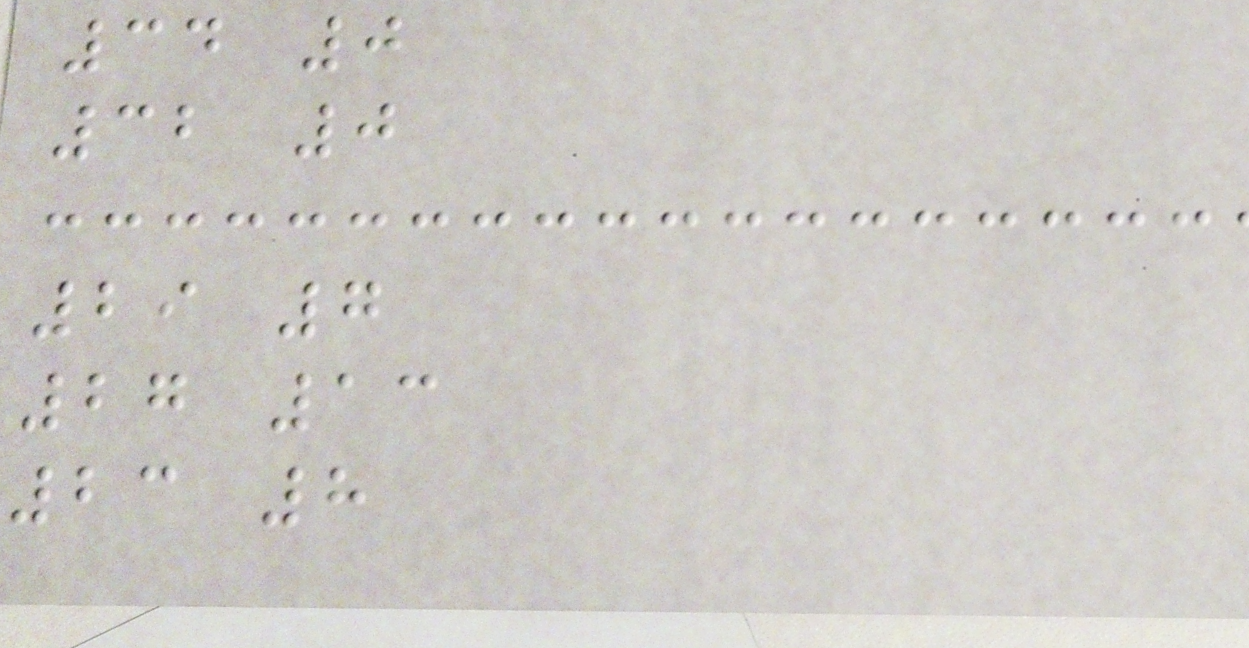34 0
32 0
29 7
27 13
23 8
